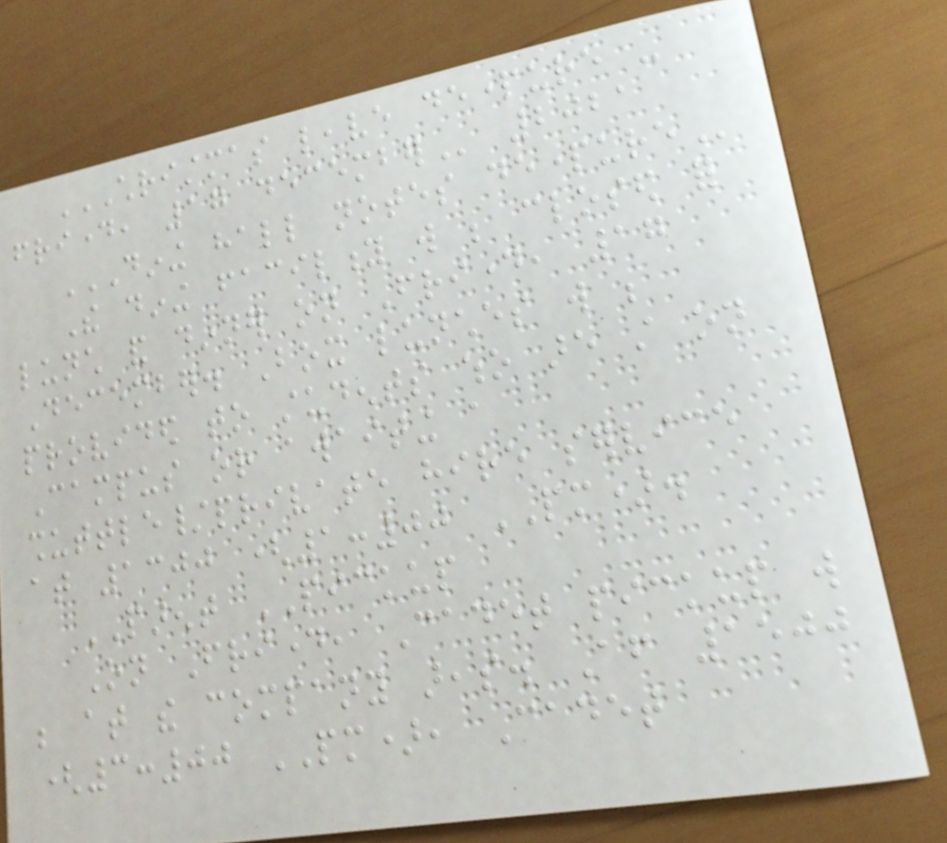CHRISTMAS LEAVE DEPARTURE -
FRIDAY, 17 DECEMBER 2021
DINING HALL NOTES DEPARTURE
The dining facility will be closed for
lunch and dinner on Friday, 17
December. Box lunches will be
provided to students who are still on
Campus or awaiting a
shuttle/private hire service
at 1300 (1:00 PM).
PARENT PICKUP
On Friday, Cadet pickup will
be at the company areas. After 1500
(3:00 PM), Cadet
